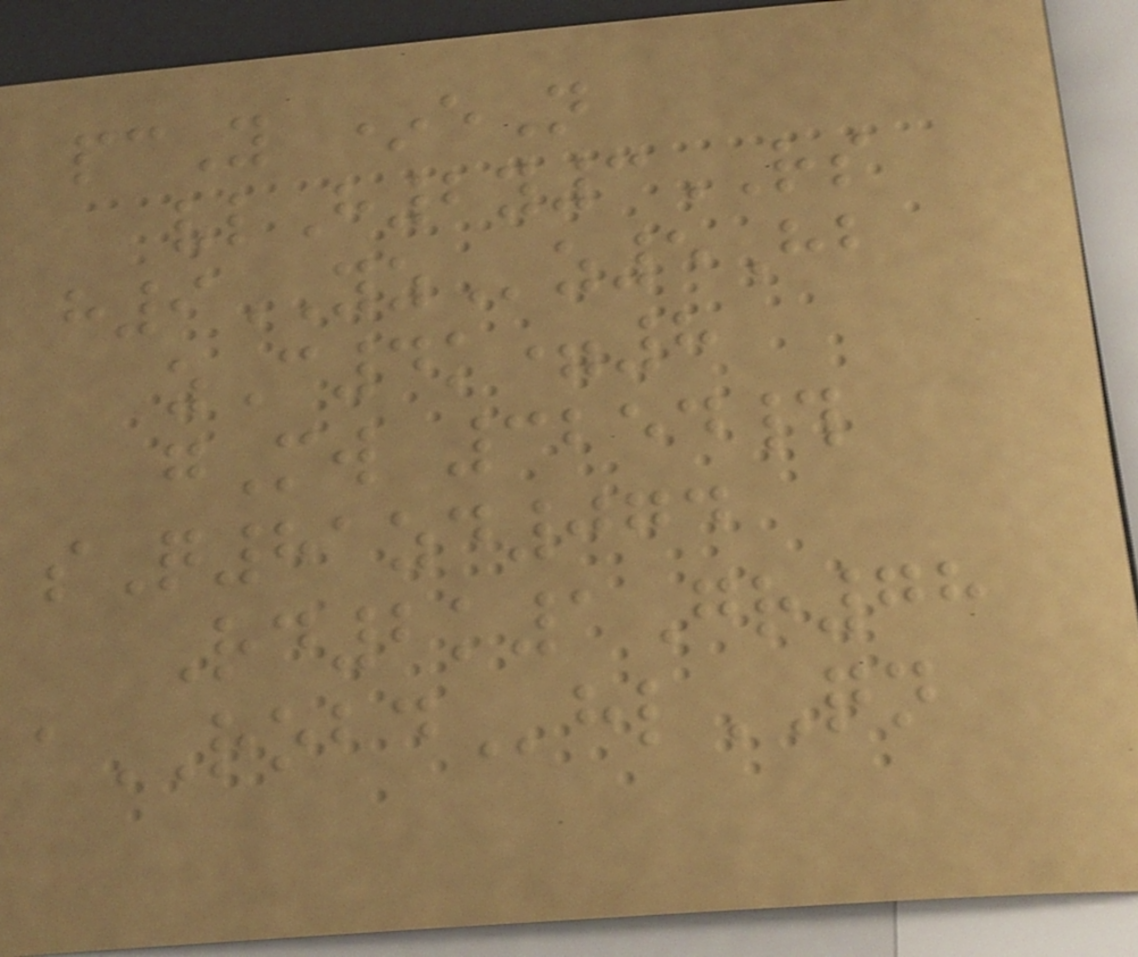pcY *eN
vlH2y3RS
h9YZz5Hb
zC4k=8
gMw 3254#
sQ81zd074
Rd2k1Gr78
aROBDhlQN
